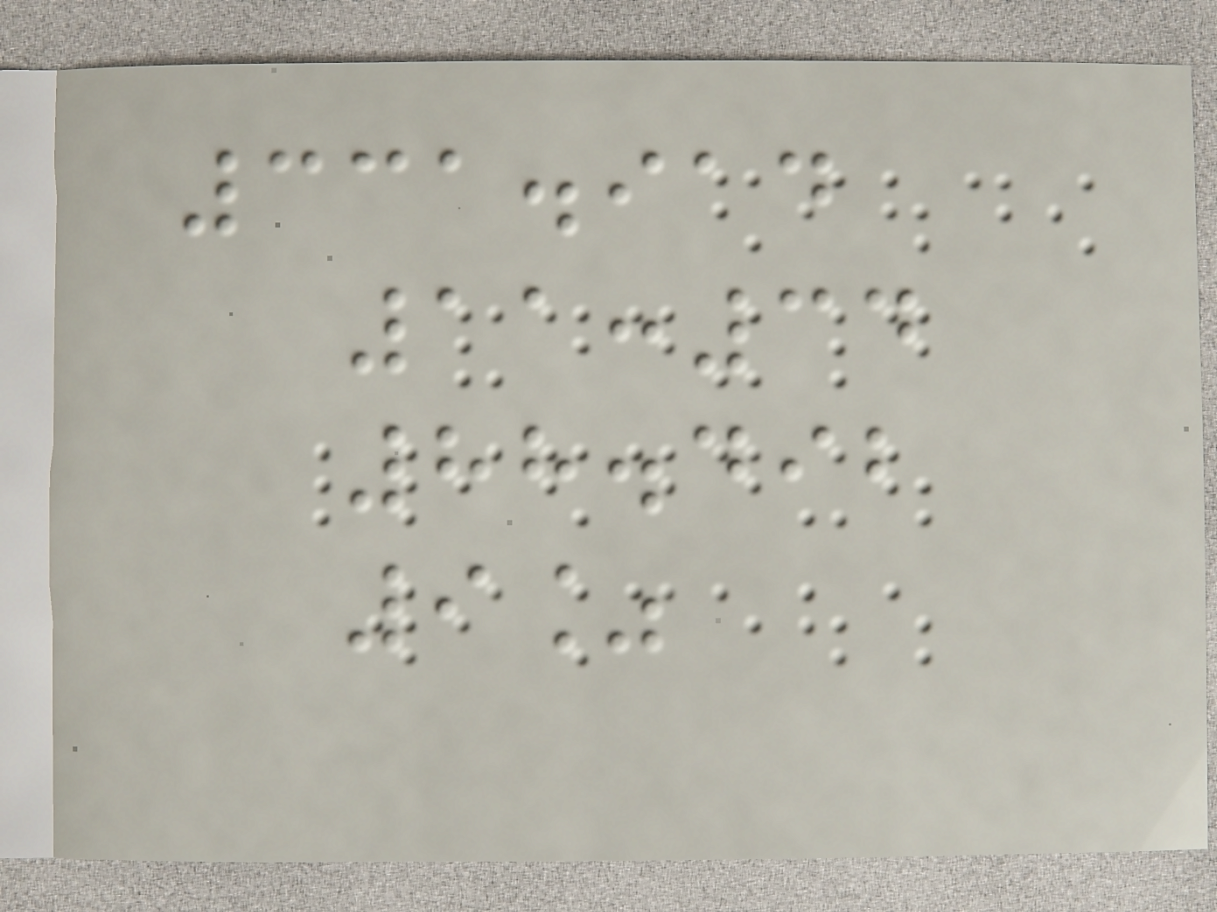331.914
11:34
88.492
9%
